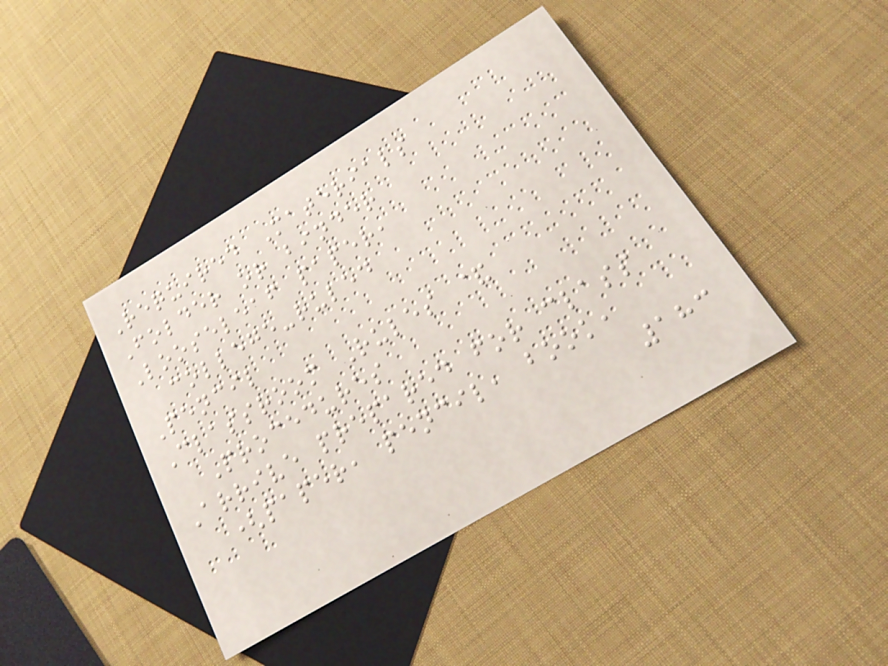Required Materials
Folder or binder
Looseleaf paper,
college-ruled
Pencil
Classroom Rules &
Procedures
Arrive prepared for class
(paper, pencil, book,
183
